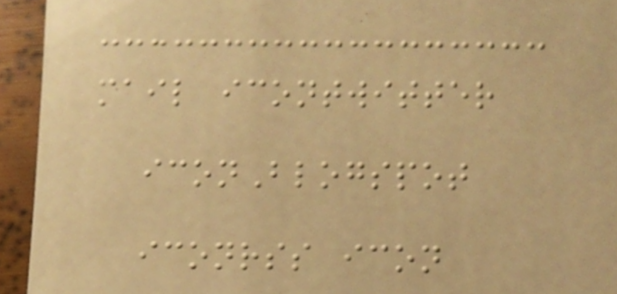mail icontwitter
iconBlogspot
iconrss icon
